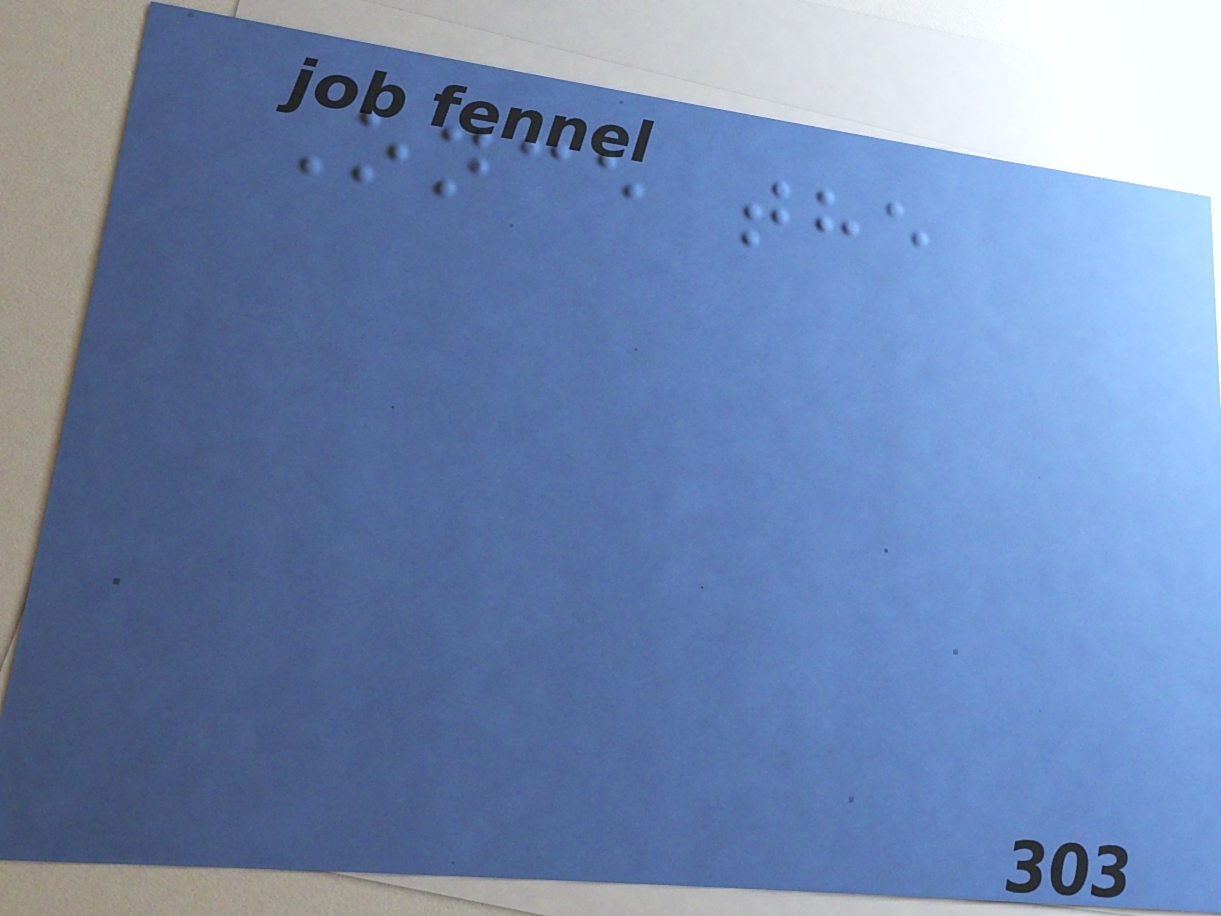Once the
